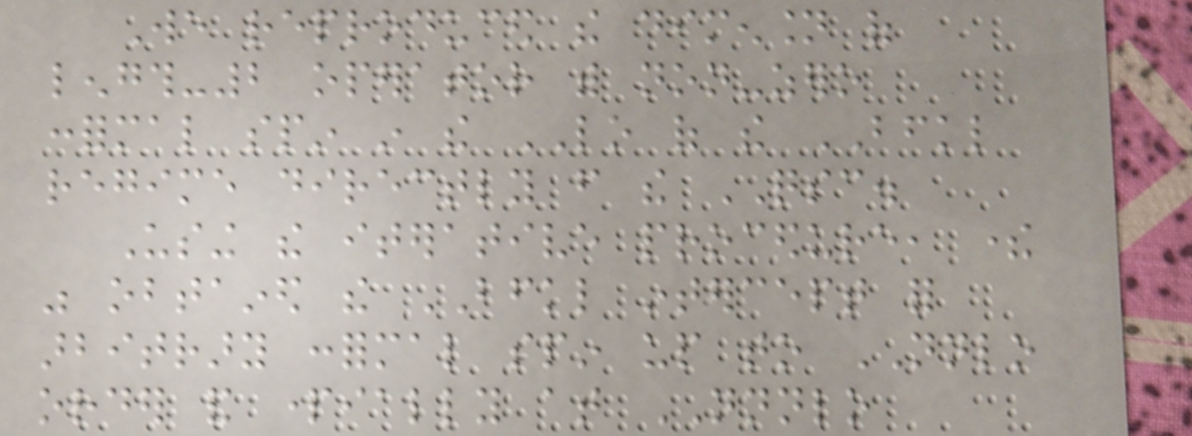We reproduced the dimension of
length-2 operator with non-zero
conformal spin in the LO of the BFKL
regime directly from the QSC.
Using the iterative procedure, there
was obtained the BFKL intercept for
arbitrary conformal spin up to NNLO
order and partially at NNNLO
